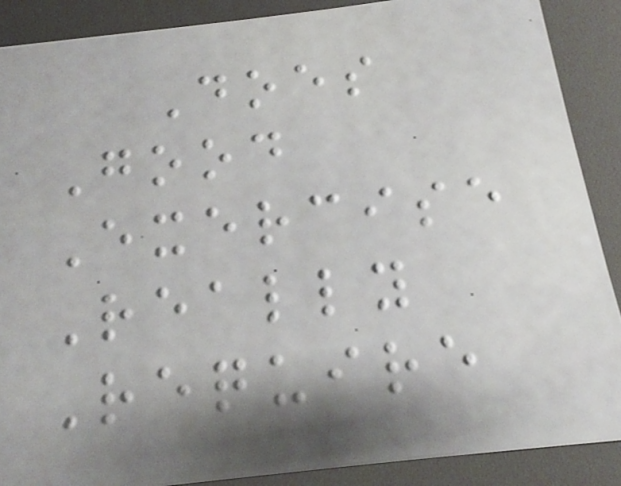Does
Good
Exercise
Really
Require
